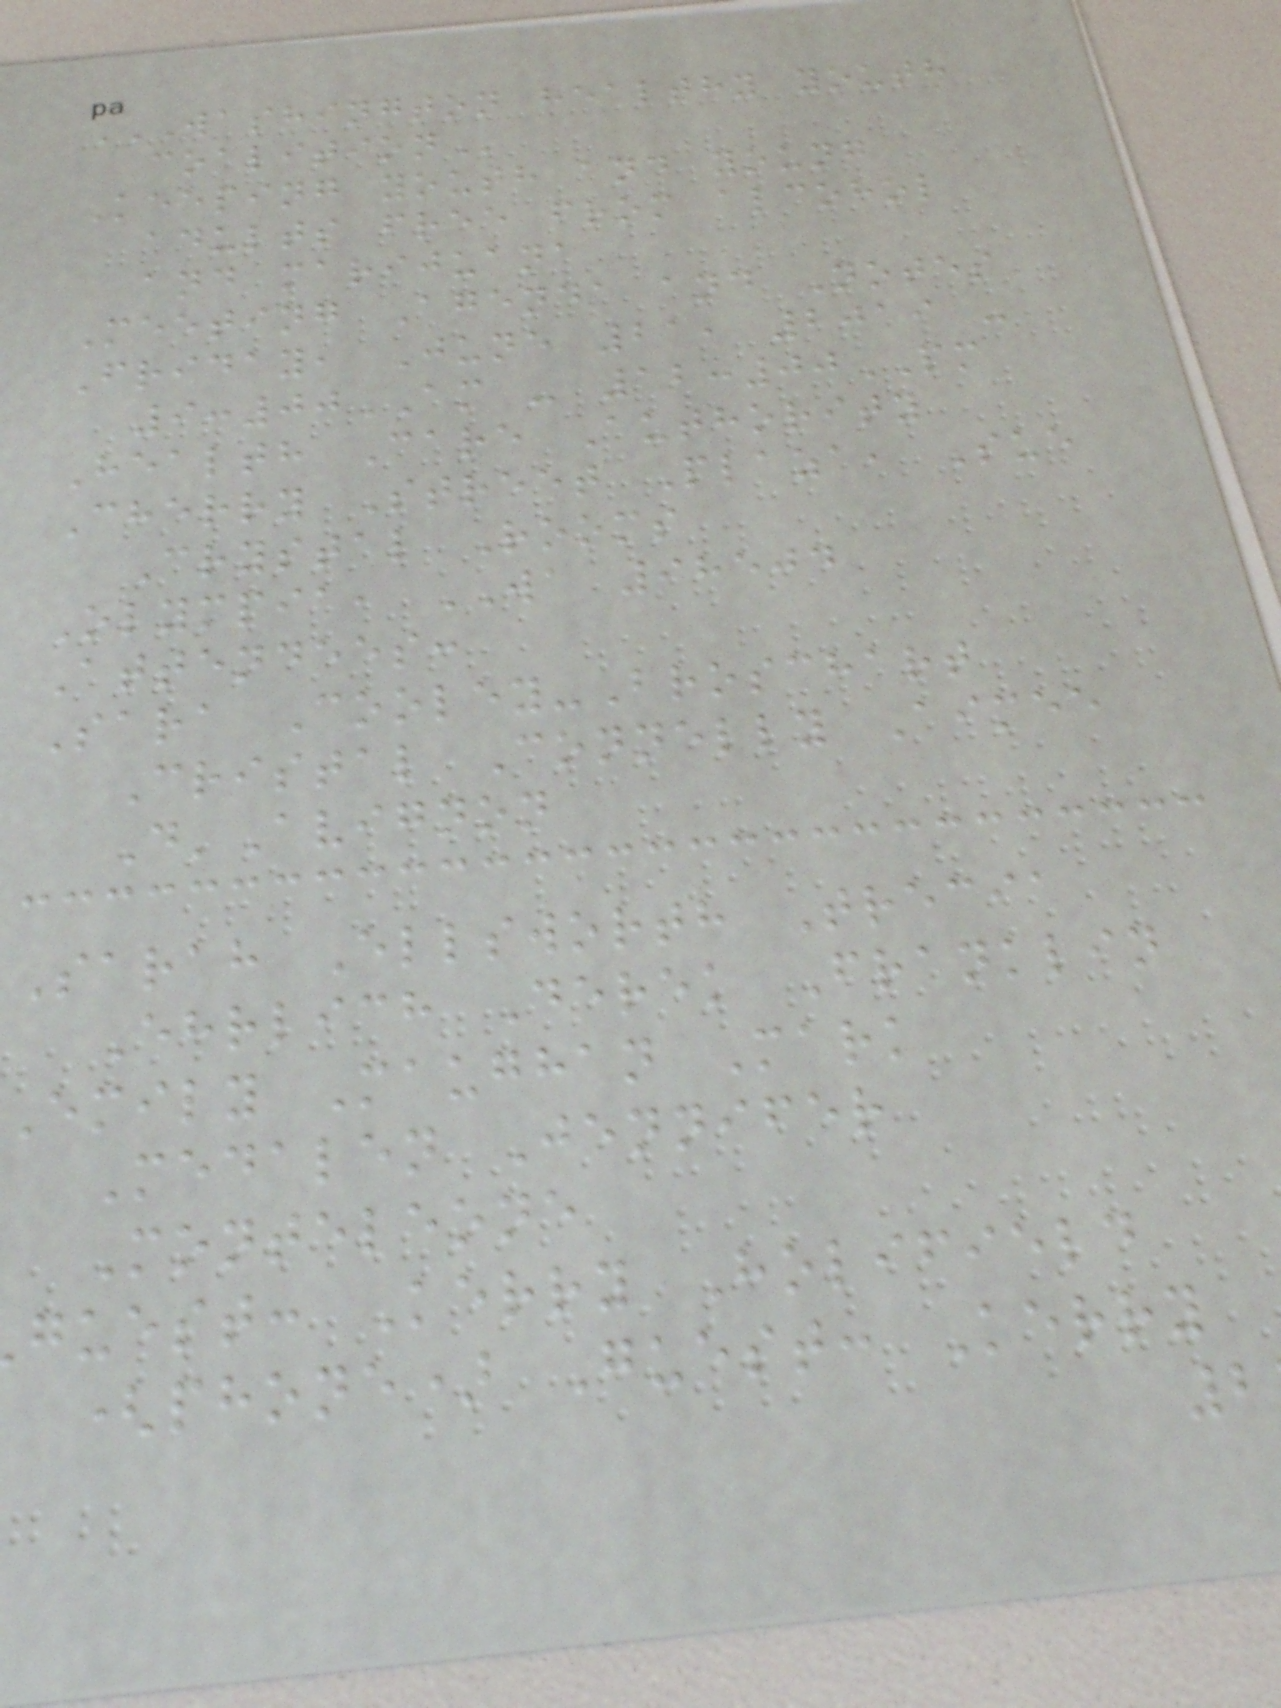WASHINGTON HEALTHY YOUTH
Keeping youth and young
adults free from alcohol
and marijuana
Meeting Agenda and Notes
Friday, June 21, 2019 -
9:00AM - 12:00PM
Health Care Authority
Cherry Street Plaza, Sue
Crystal Rooms
Olympia, WA 98504
Attendees:
Sara Cooley-Broschart
Cristal Connelly Aimee
D'Avignon
Sarah Ellsworth Trecia
Ehrlich Derek Franklin
Emily Maughan Mark
Medalen Jennifer
Monteleone
guest: Kerry Holifield
(phone) Guest: Kerry
